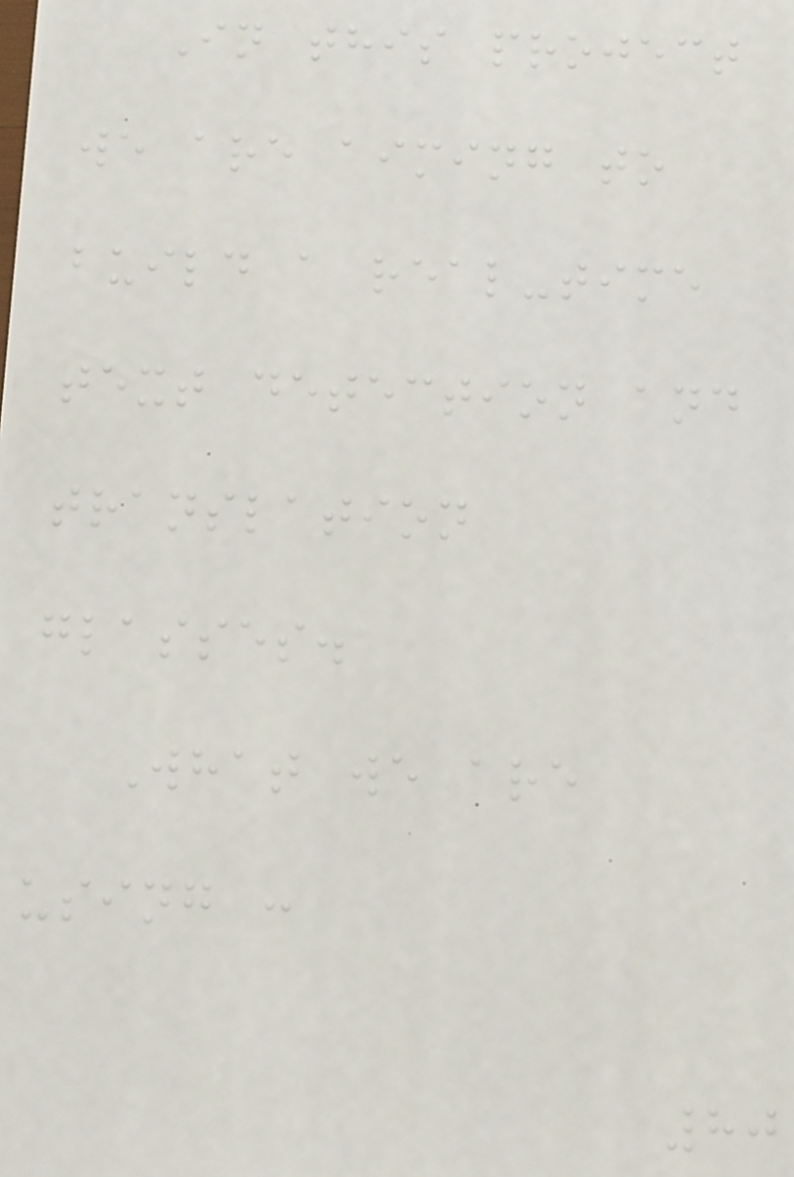In this project
we are aiming to
build a real-time
text detection and
translation
glasses.
What we are
using :
80
